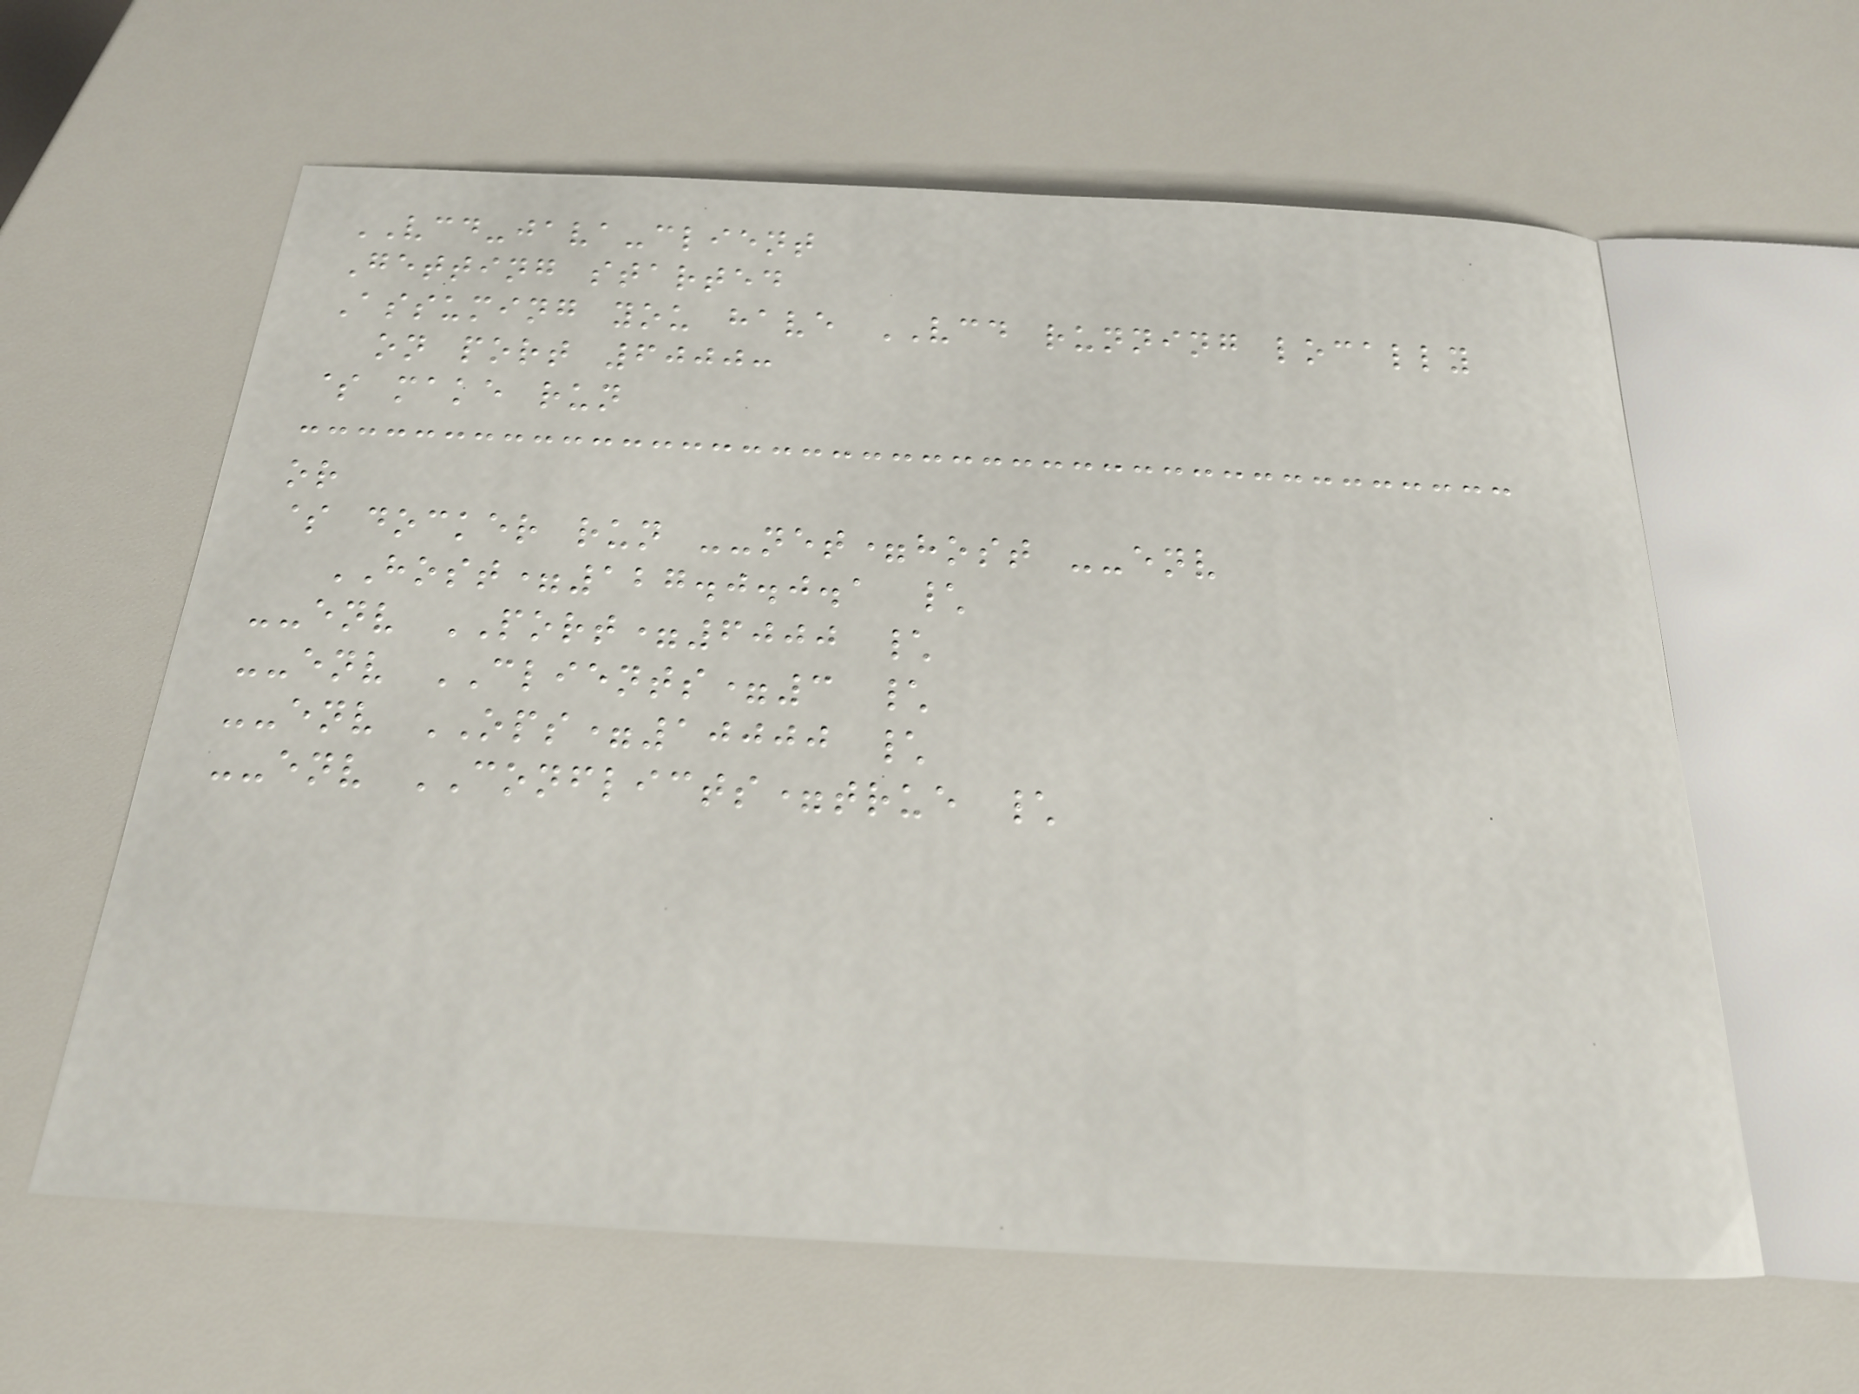VCD-java-client
Getting started
Assuming you have VCD running locally
on port 6000:
$ make run
or
$ docker run --net=host --env
HOST=127.0.0.1 \
--env PORT=6000 \
--env CLIENTS=3 \
--env OPS=10000 \
--env CONFLICTS=true \
